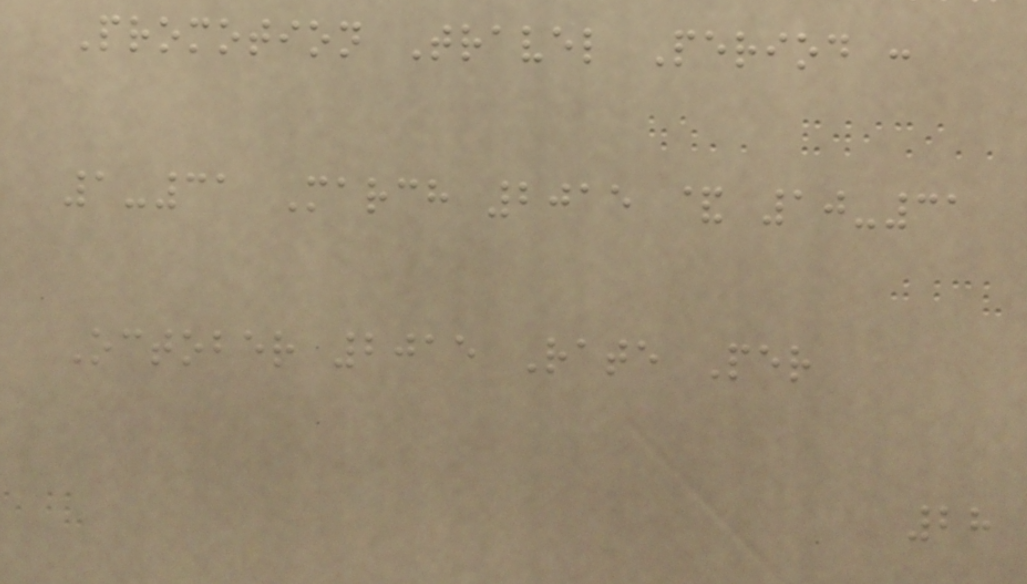Promotion Travel Period :
1-31 March 2015 & 10-31
October 2015 Rate Per
28
